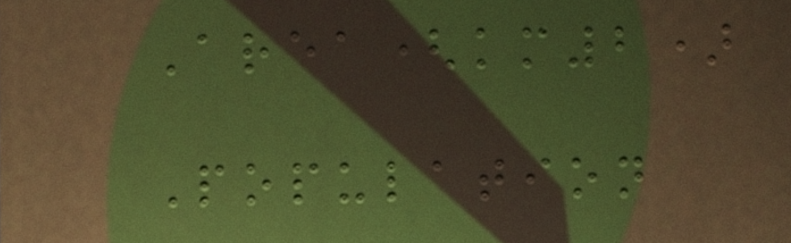Area(km2)
Population
